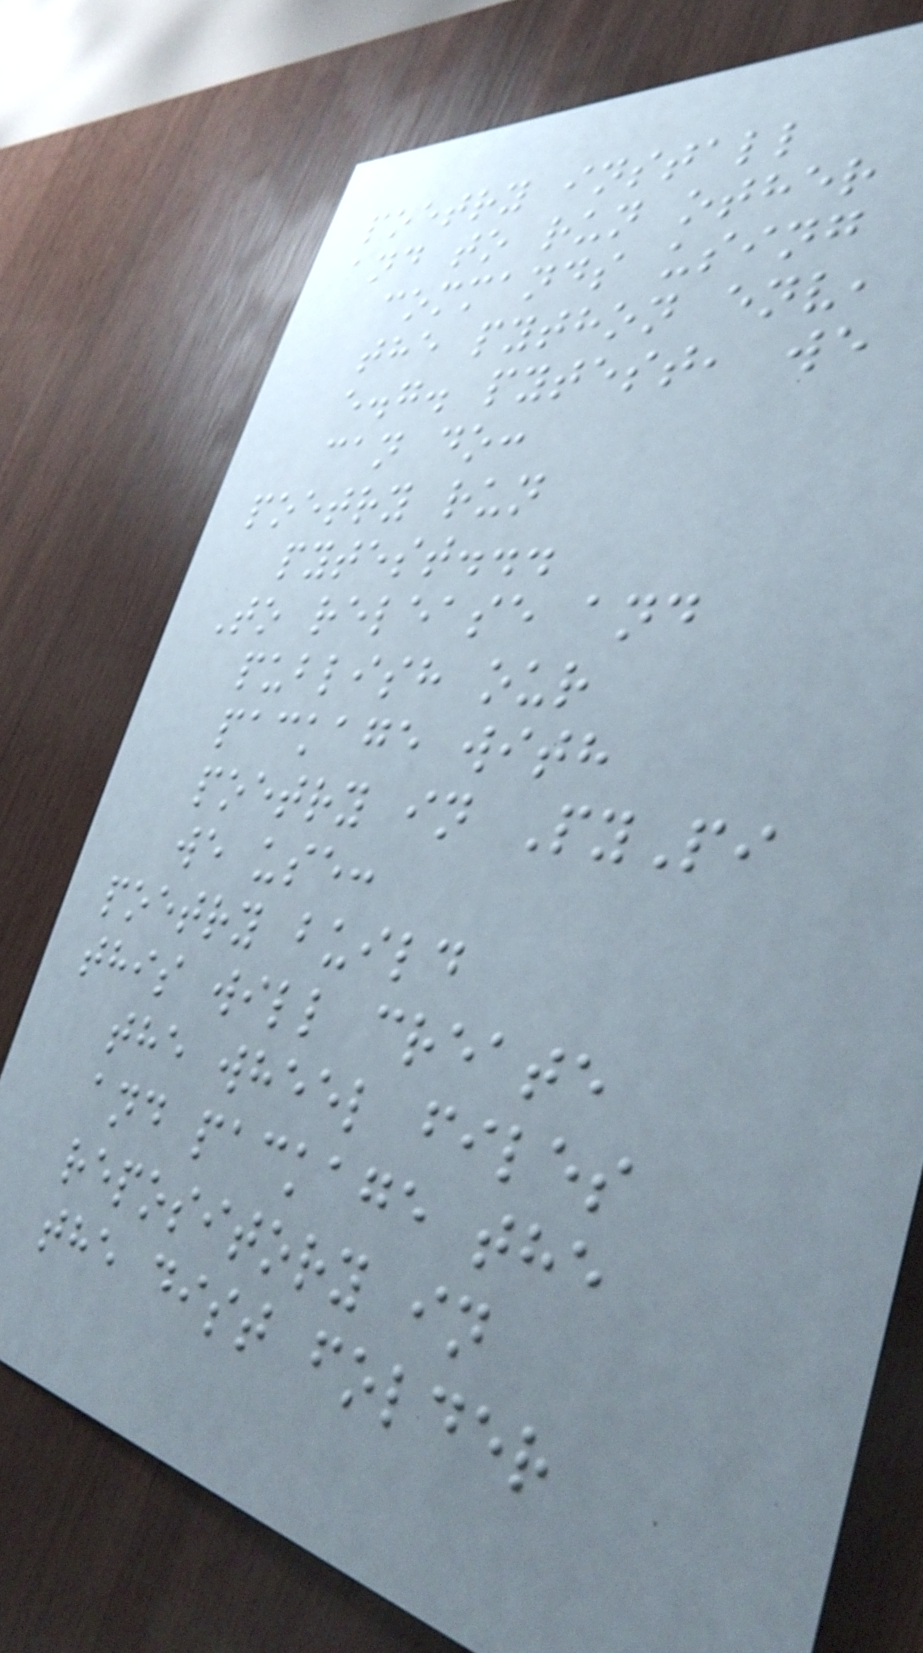poetry install
and to run other
commands using
the python env,
e.g. pytest, we
can do:
poetry run
pytest...
To release and
publish our
package with
poetry in PyPi
we use:
poetry build
this will create
the wheel files
and package the
repository in
the dist folder
